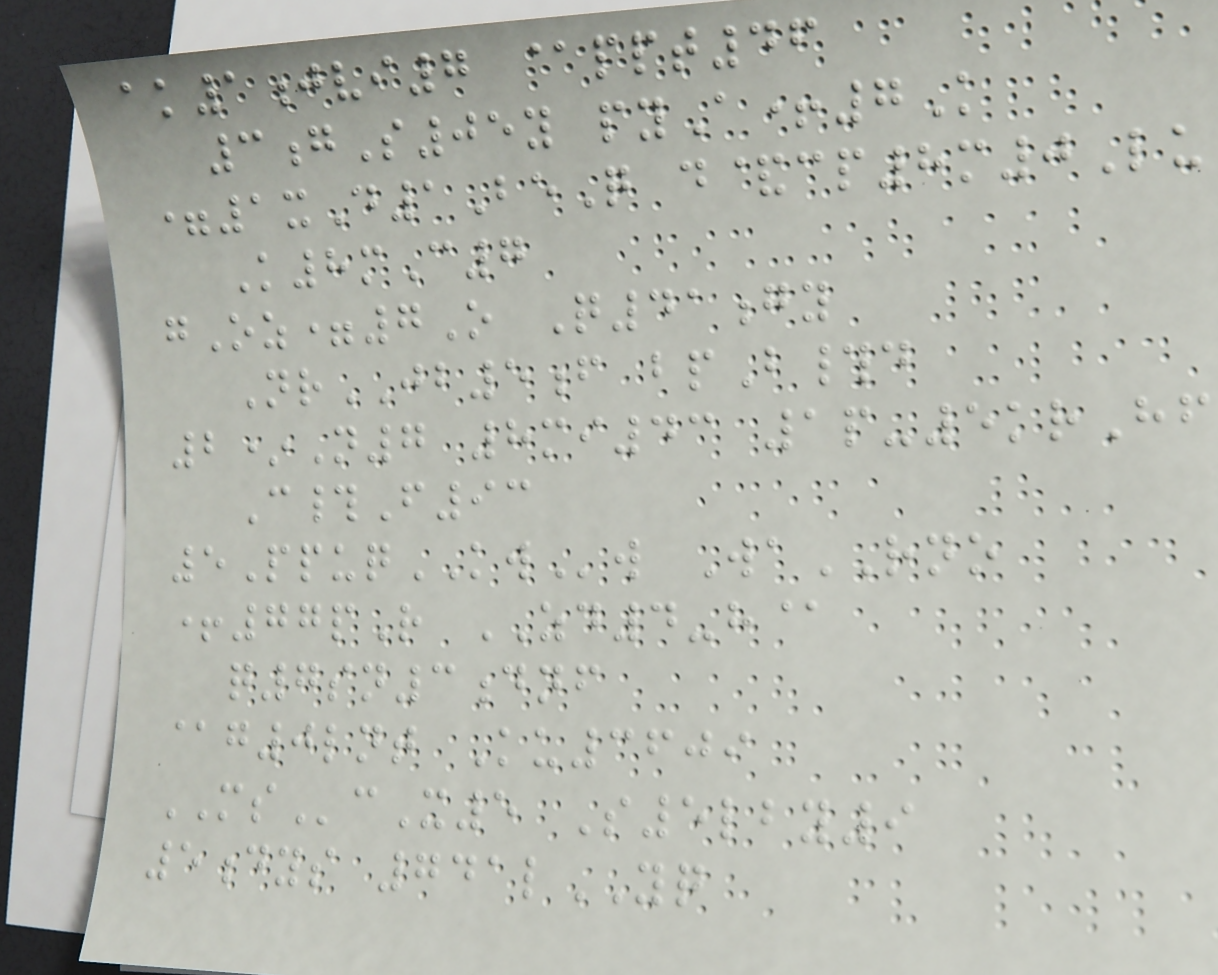ak1jvi7 @ppt46
3gS05y pyA+7K
=1xD1BeQ d&cp8m0Lu
K8mC7
gOz=7O Q41gy
NrJB5f bpB#d
2*N7 8mi43 1p-5krHf
C#F93
5PpuqKWw WaRNO
+77pR ZD4-h@
q7sn3dnf
@g0lnt Ku3609
MScX5 S5lby9
5dys 741lYQ
